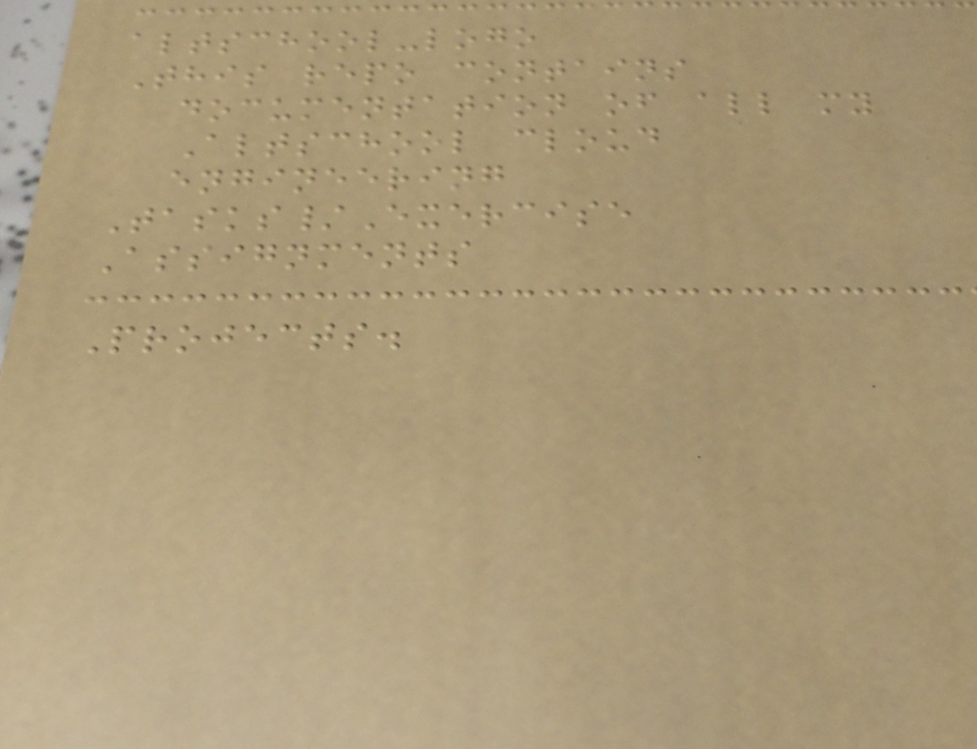altschool-logo
This repo contains
documentation of all my
Altschool cloud
engineering
Tasks/Exercise
Assignments
Projects.
